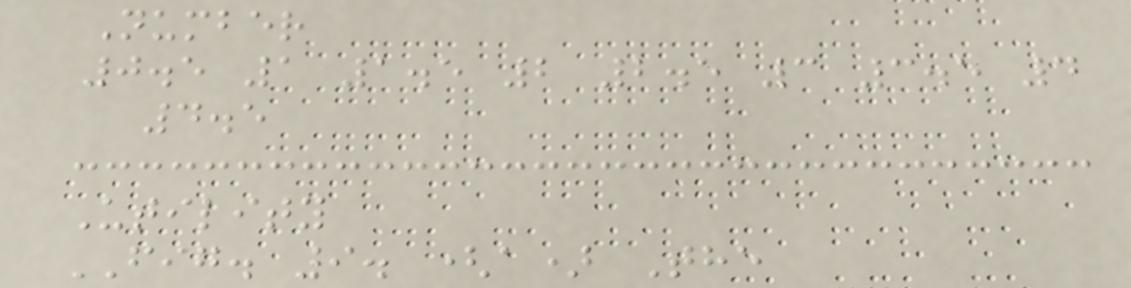Number
0.5 1 1.5 2 2.5 3 3.5 4
4.5
Utility
FIG. 9. (a) The
